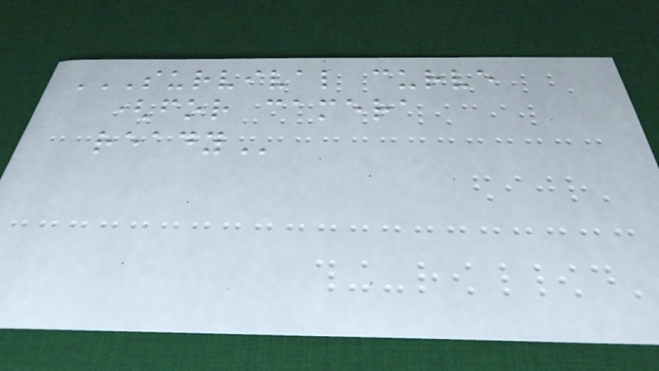SURVIVAL CURVE
(FOR CAMERA
READY
